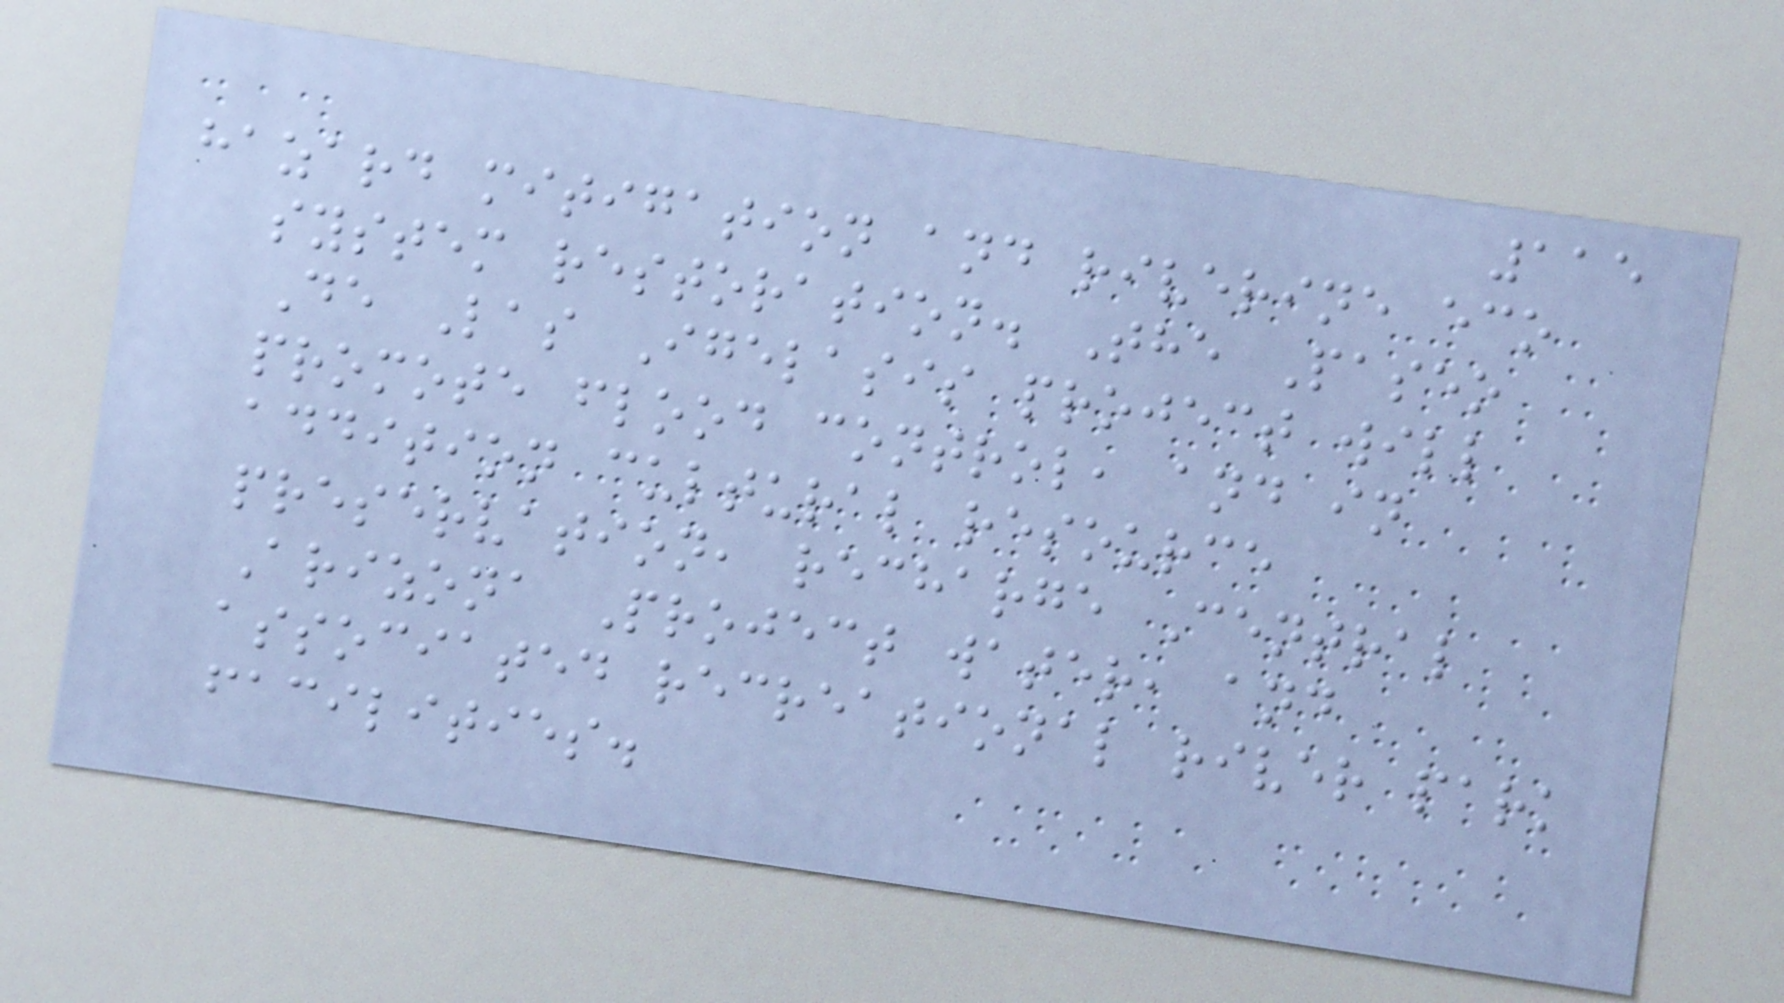115
hazard mitigation and riverine eco
system restoration. The Paseo
De Las Igelasis project will
promote flood control, and in
addition cultural resource
preservation, recharge Central
Arizona Project water, and
associated recreational river park
facilities.
